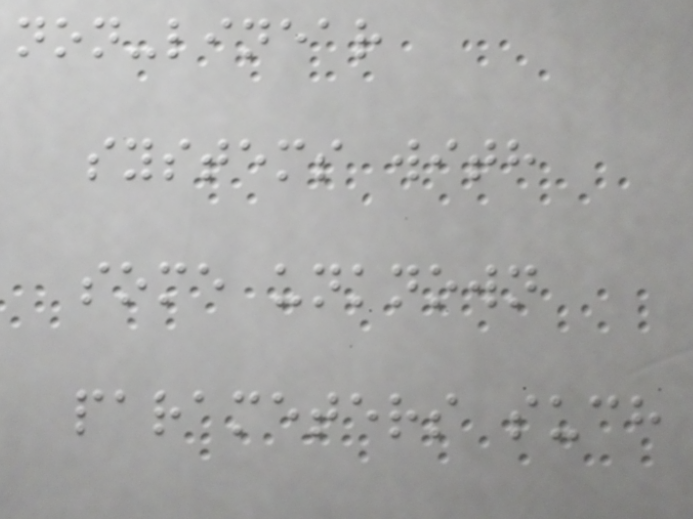non-linear
systems with
some unknown
parameters such
